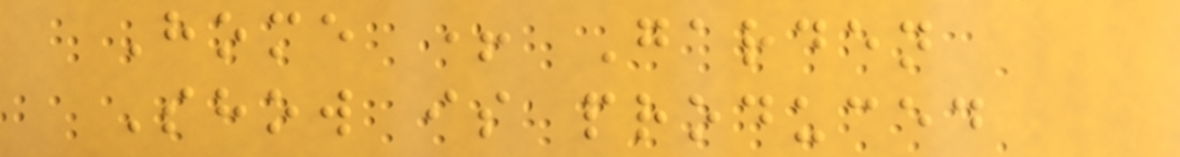Home + Garden
Show is produced
